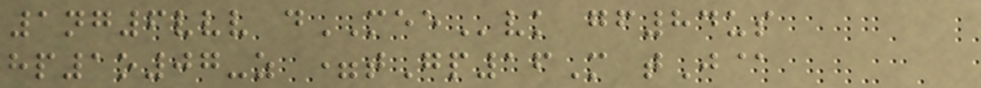1ng6vvv dMEEvk gf84us
hp1o07-z =tGp16M tJ@
